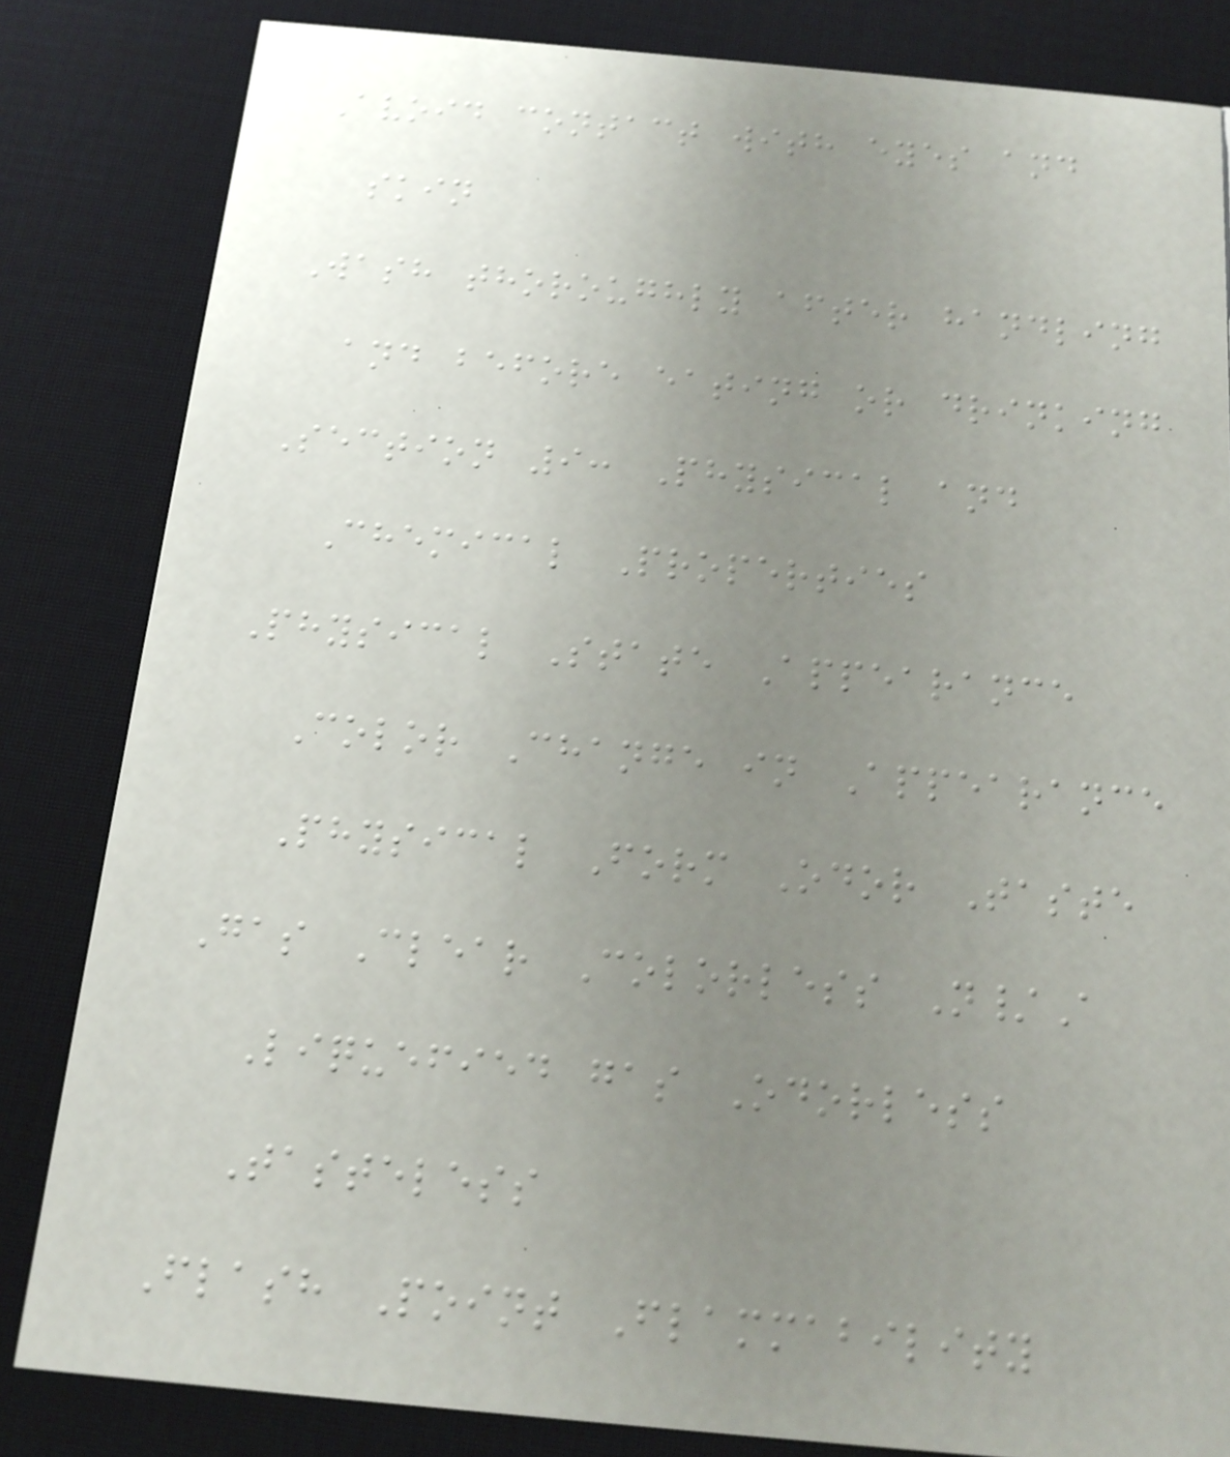Avoid contact with eyes and
skin
Wash thoroughly after handling
and before eating or drinking
Section 9: Physical and
Chemical Properties
Physical State Appearance
Color Change in Appearance
Physical Form Odor Taste
Gas Clear Colorless N/A
Liquefied gas Odorless
Tasteless
Flash Point Flammability
